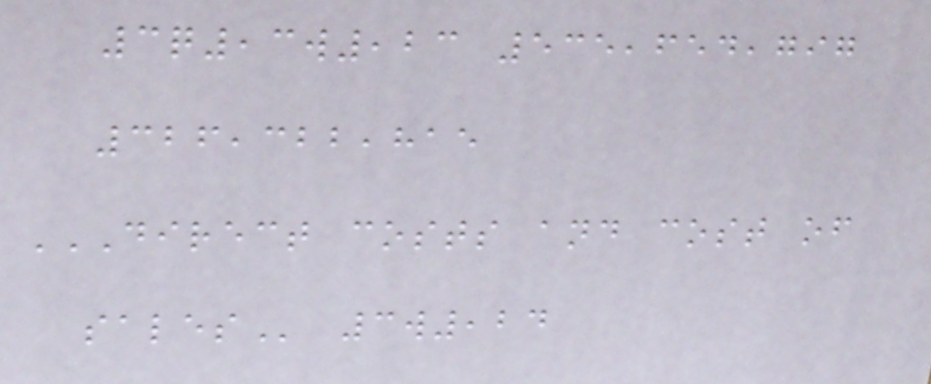3q,3w,23 535,654,797
326,322,815
DIRECT COSTS AND COST OF
SALES 3w,24
